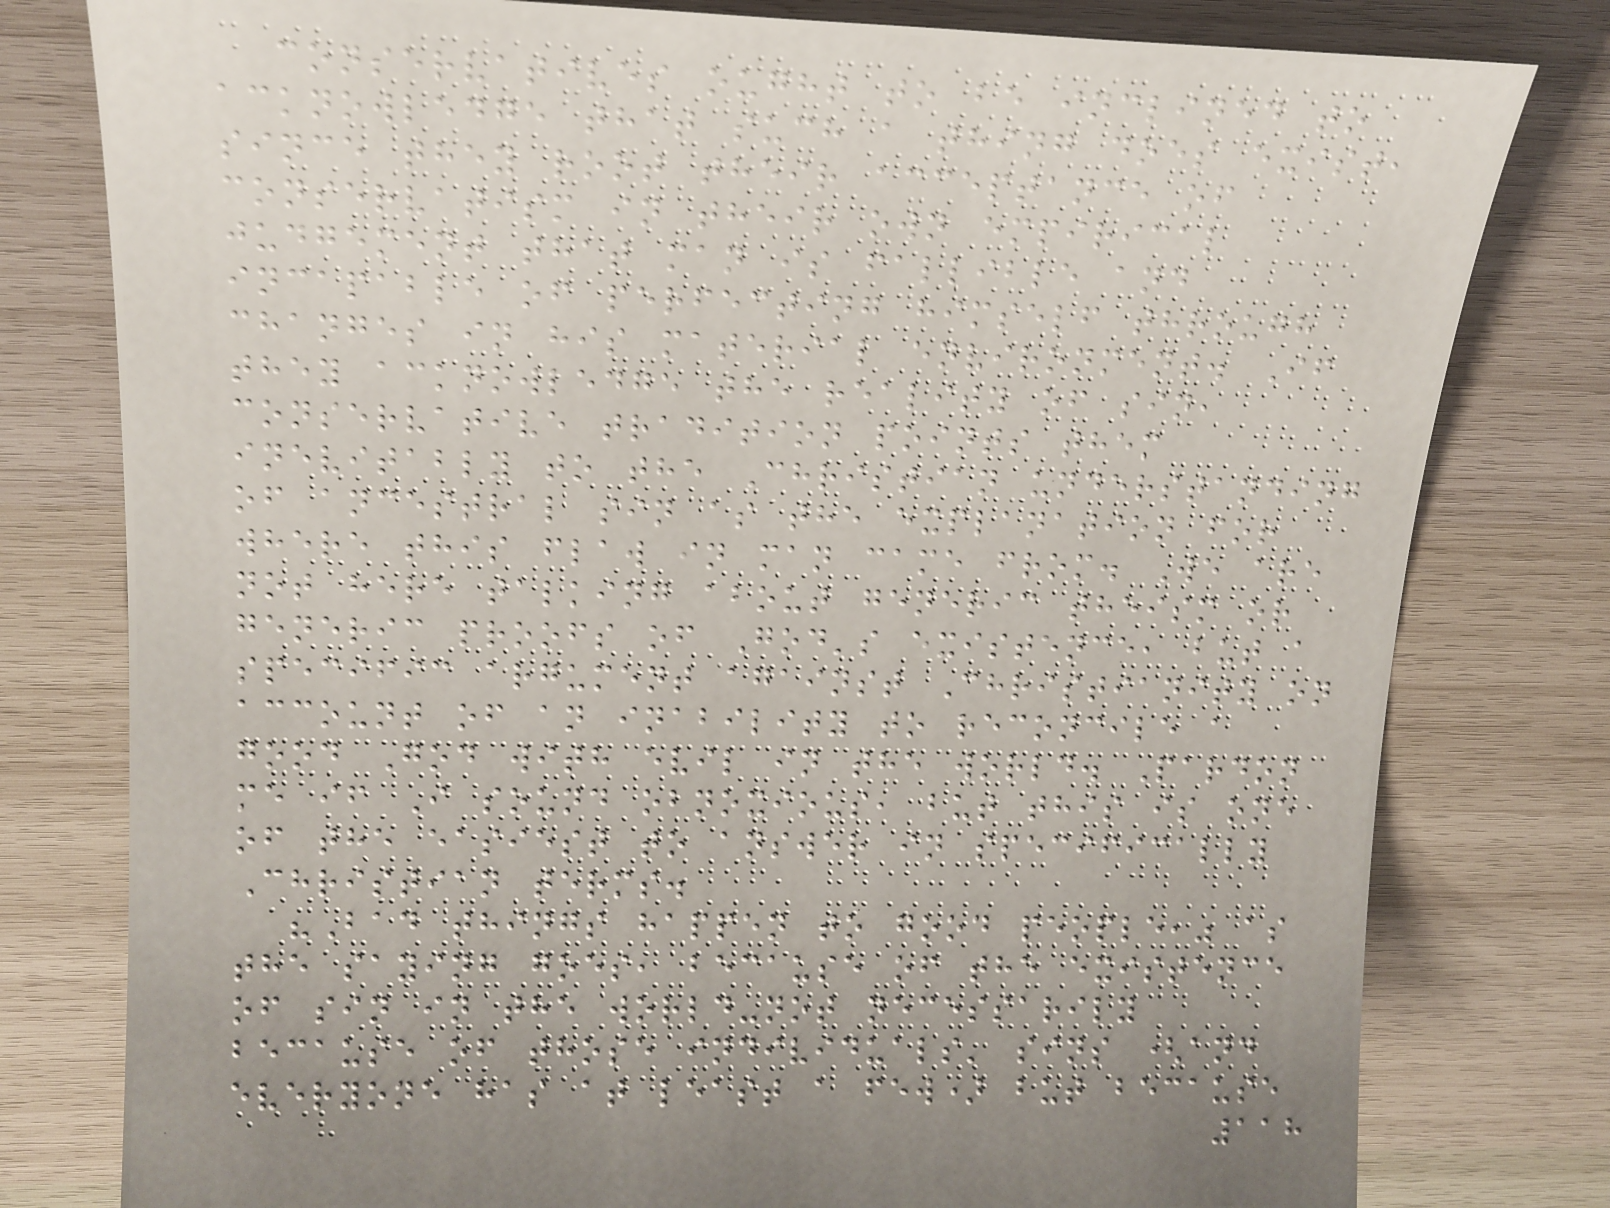conservatives ought to be inclined to
acknowledge that such a thing does exist,
since they root their acceptance of
conservatism in their own empirical
judgement that man is fallible and
incapable of perfecting himself through
changes in his material environment. If
they acknowledge the reality of sin,
conservative tradition points them
inevitably to the Christian understanding
of ancestral sin as the explanation for
where this flaw in man came from. We are
not here talking about generic theism or
generic proofs of God's existence, but a
specific argument against Christianity on
account of an inability to reconcile a
good God with evil in the world. Pardon
me if I sound obnoxious, but this is one
of the easiest to answer in specifically
Christian terms.
"Bad things happen to good people," as
the saying goes, because of the existence
of sin in the world-not necessarily
because of those individuals' sins (and
everyone has at least a few) but because
118
